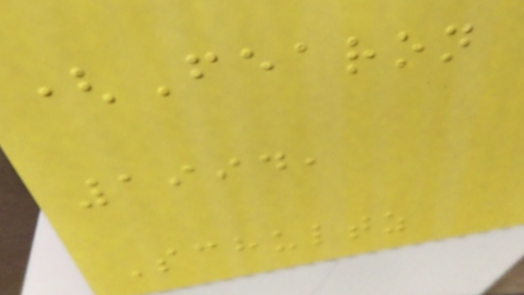(Fearon
1994,
Schultz
